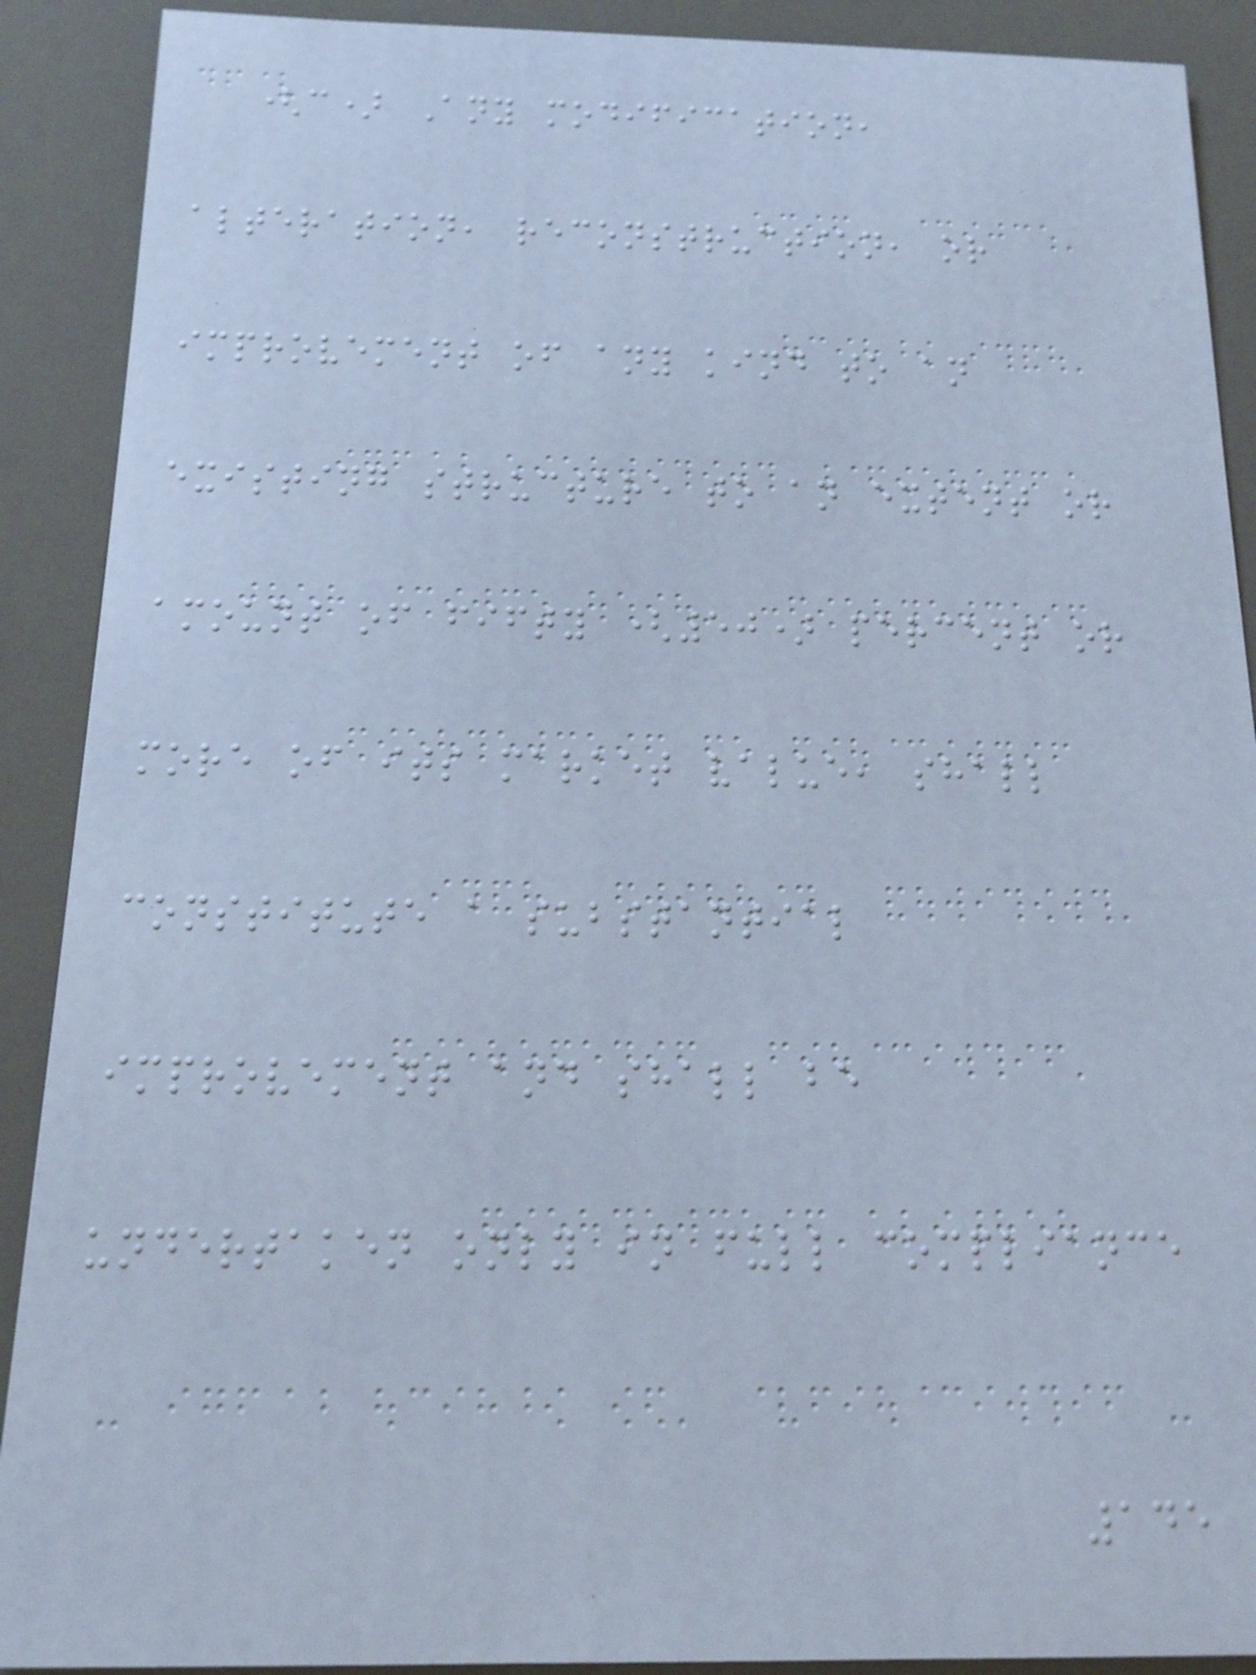(c) Any modification,
alteration, reconstruction, or
improvement of any kind to an
existing structure to an extent or
amount of fifty (50) percent or
more of its market value, shall
constitute a substantial
improvement and shall be
undertaken only in full compliance
145
